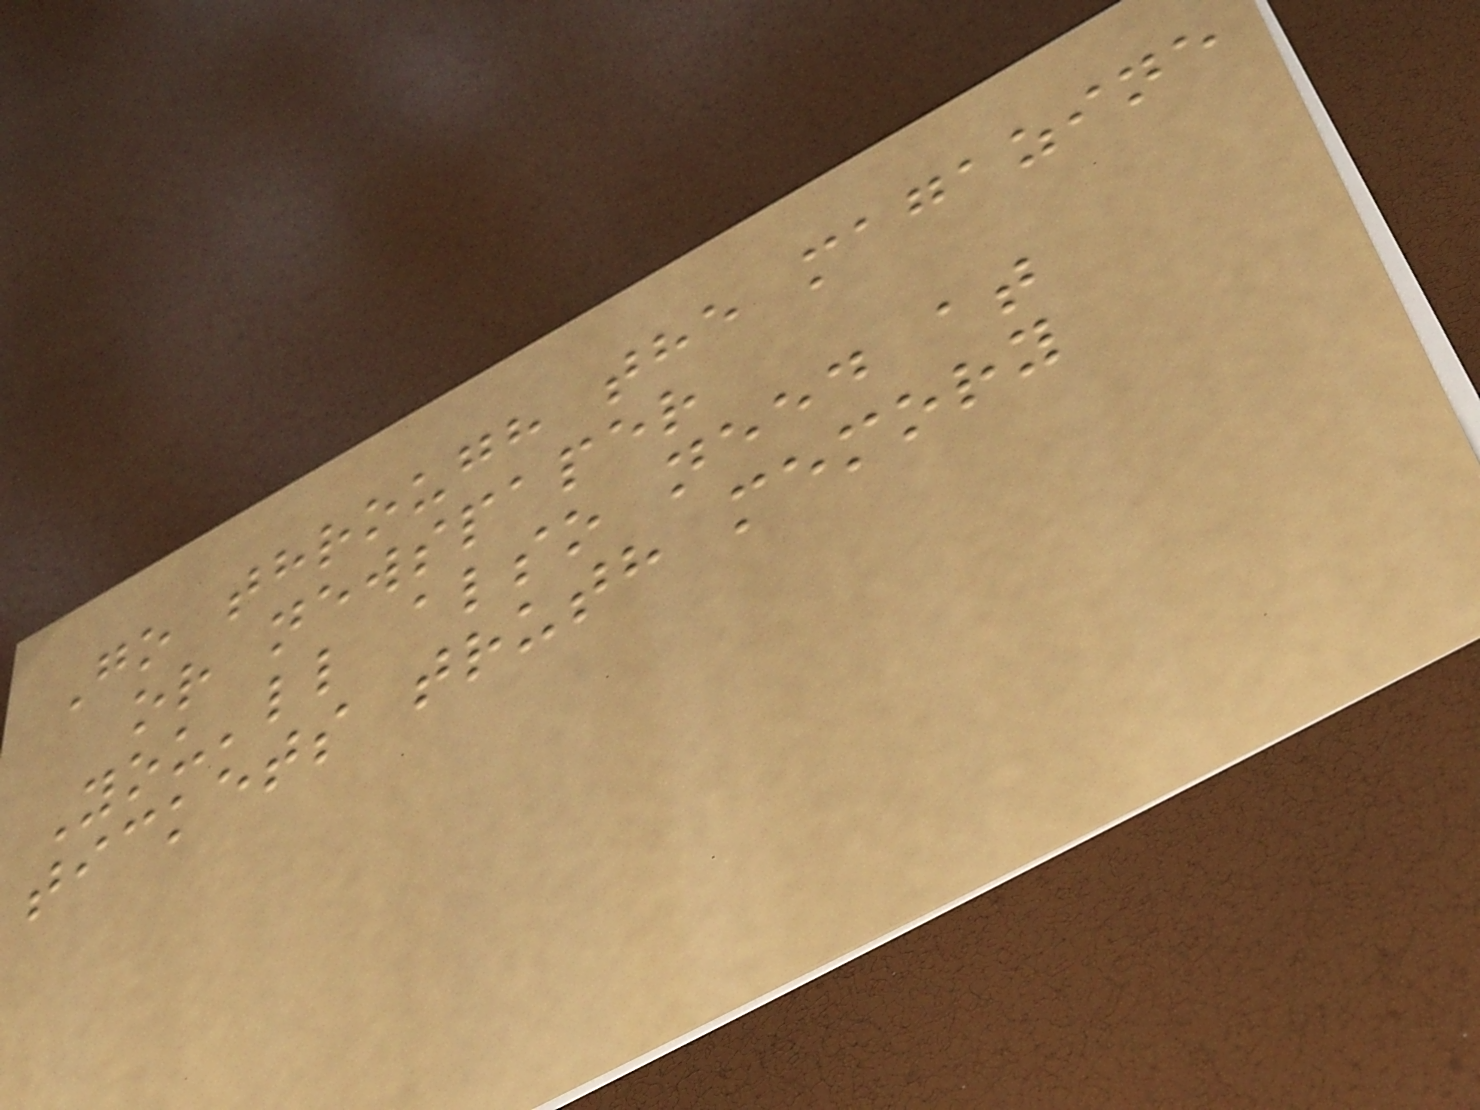Go through the magazine
or newspaper
You'll also need at
tickets truth memory
